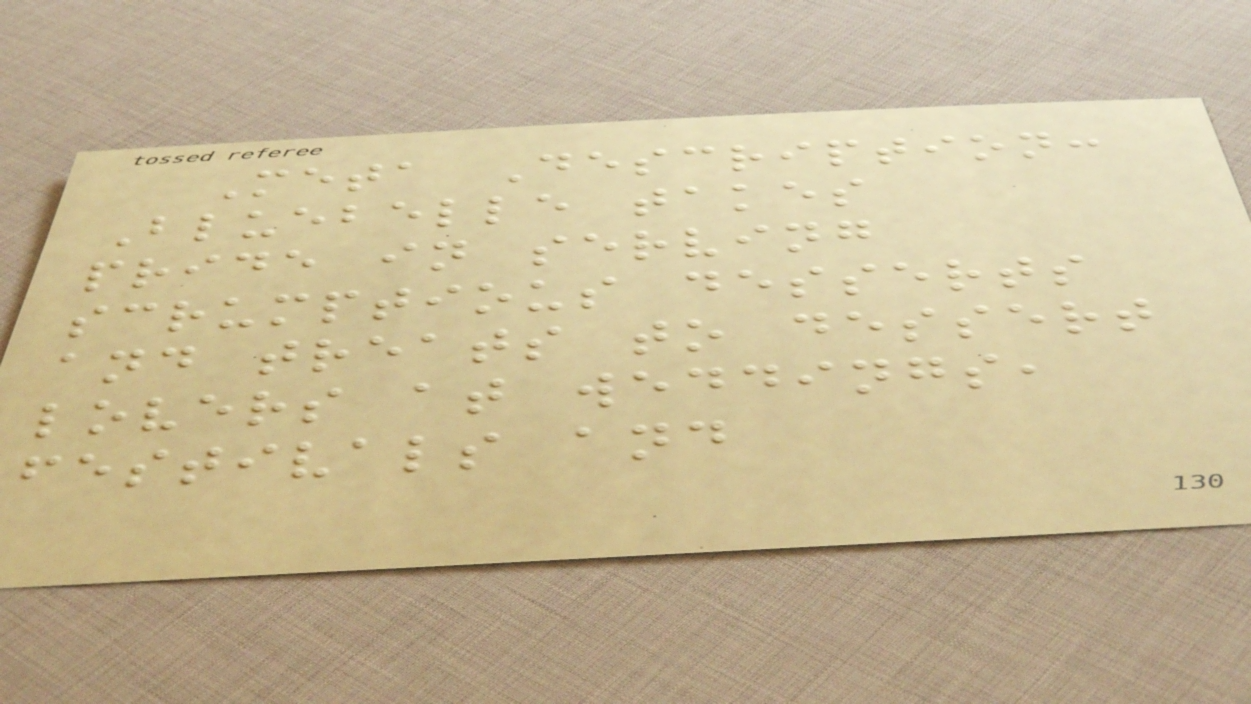Meta Description:
Bluebelle takes
pride in serving
scrumptious desserts
and treats to dessert
lovers at weddings,
festivals and
